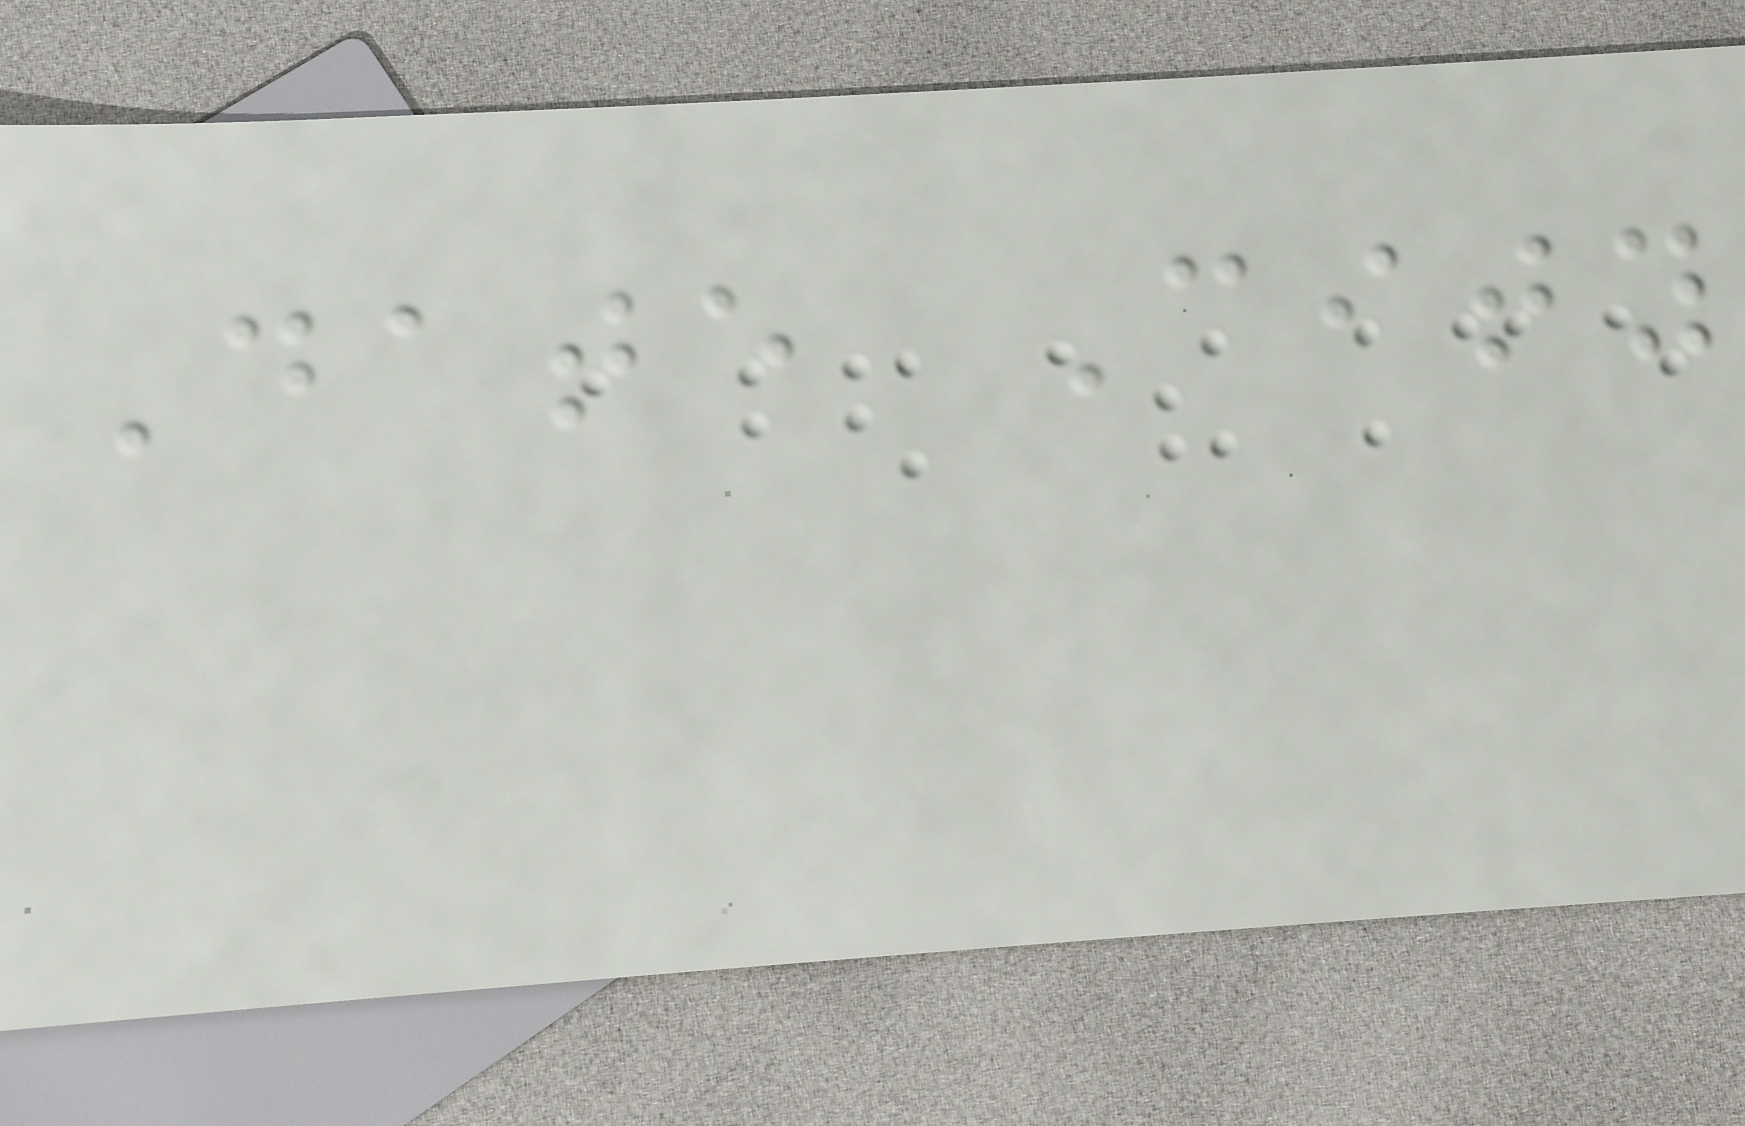Date City
